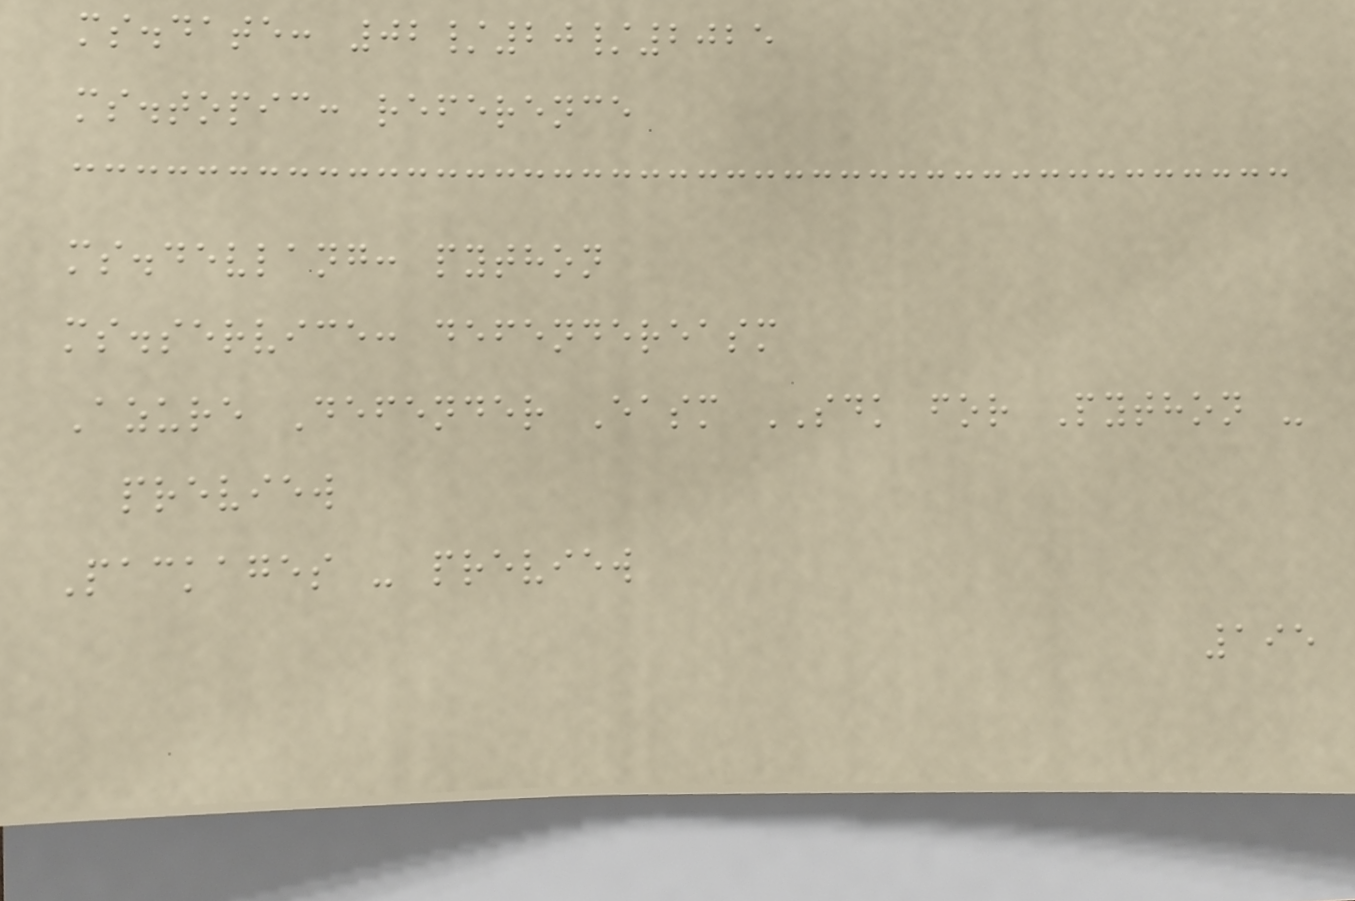ms.date: 02/20/2025
ms.topic: reference
ms.devlang: python
ms.service: defendereasm
Azure Defender Easm SDK for Python -
preview
Packages - preview
195
